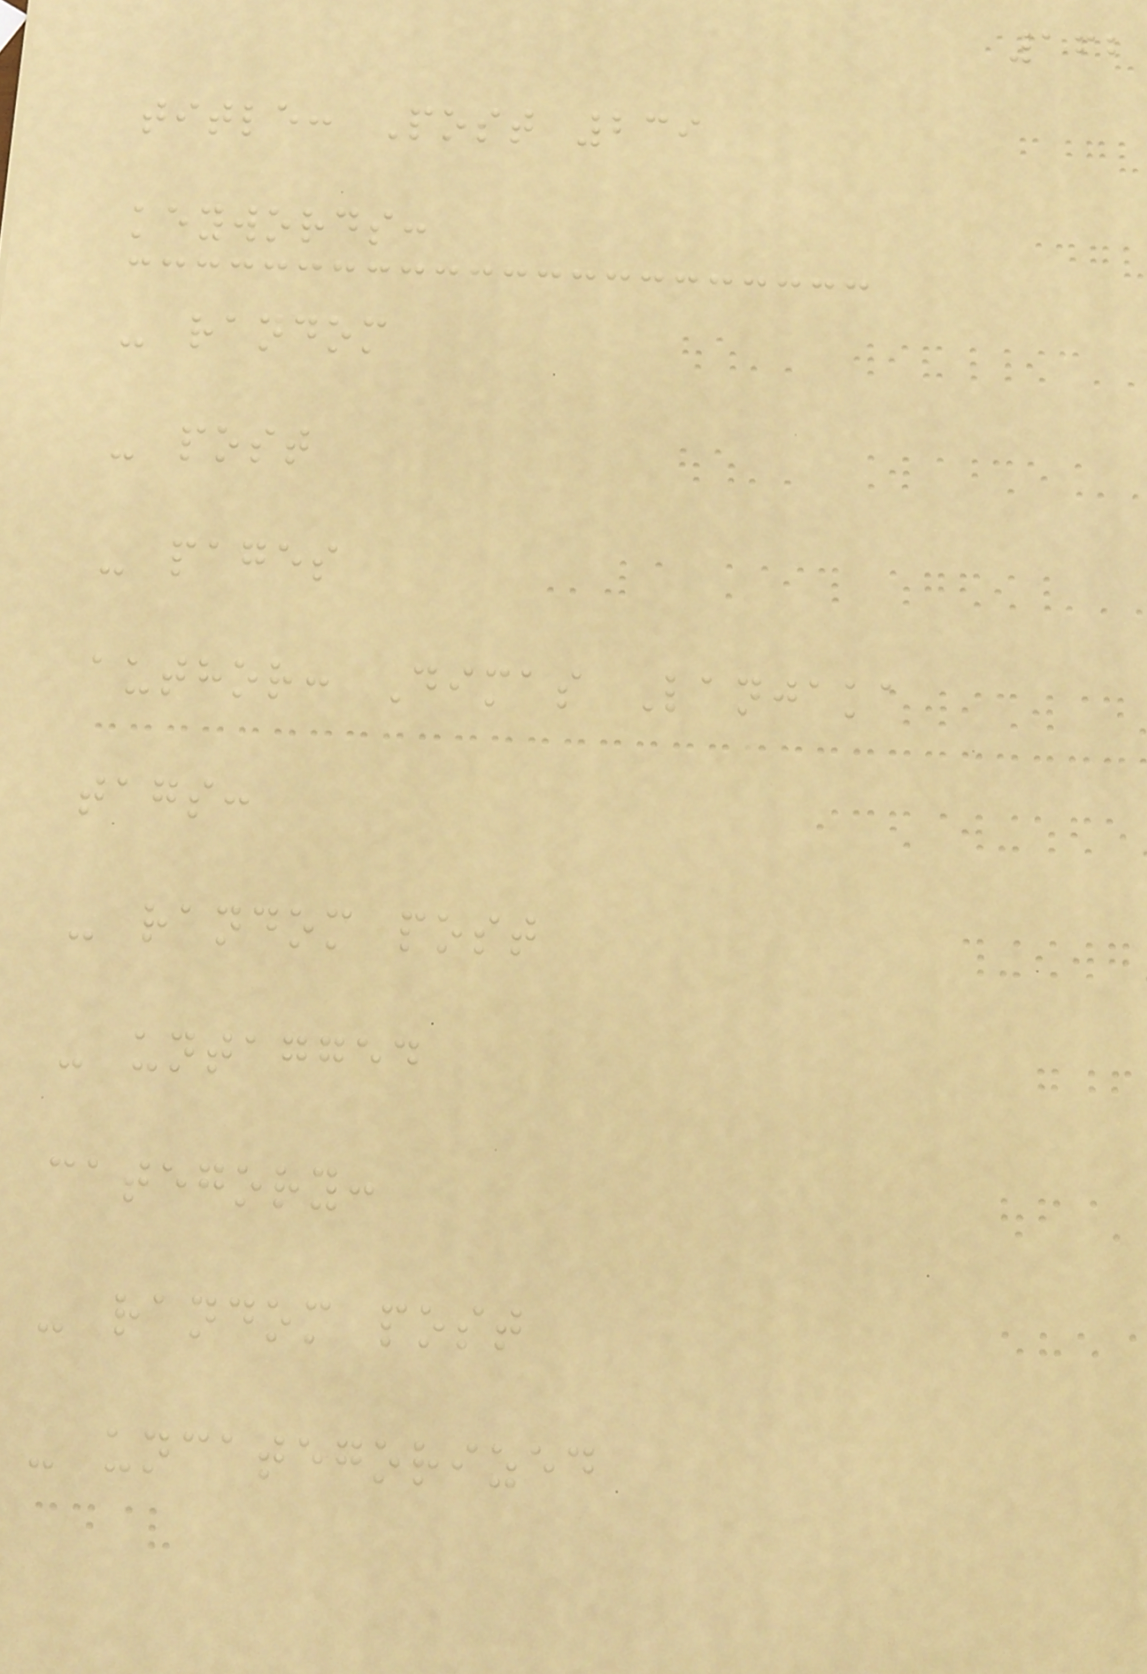162
title: Post 239
keywords:
- random
- post
- pages
author: Dimas Lanjaka
tags:
- random post
- untagged
category:
- random post
- uncategorized
